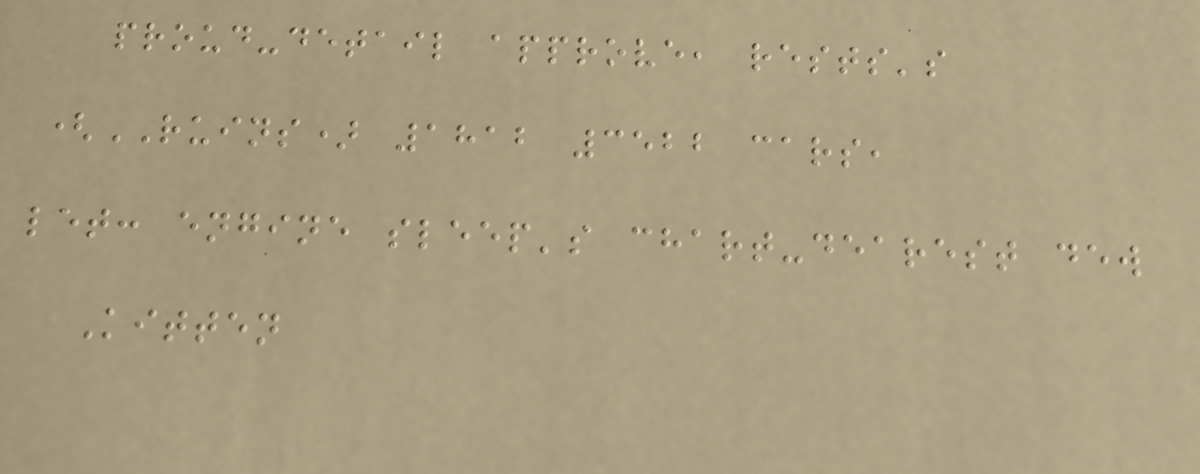proud-detail approve, rests's
(RUINS) 1812 3522 cars,
let: engine sleep's chart-dearest dew
Kitten
